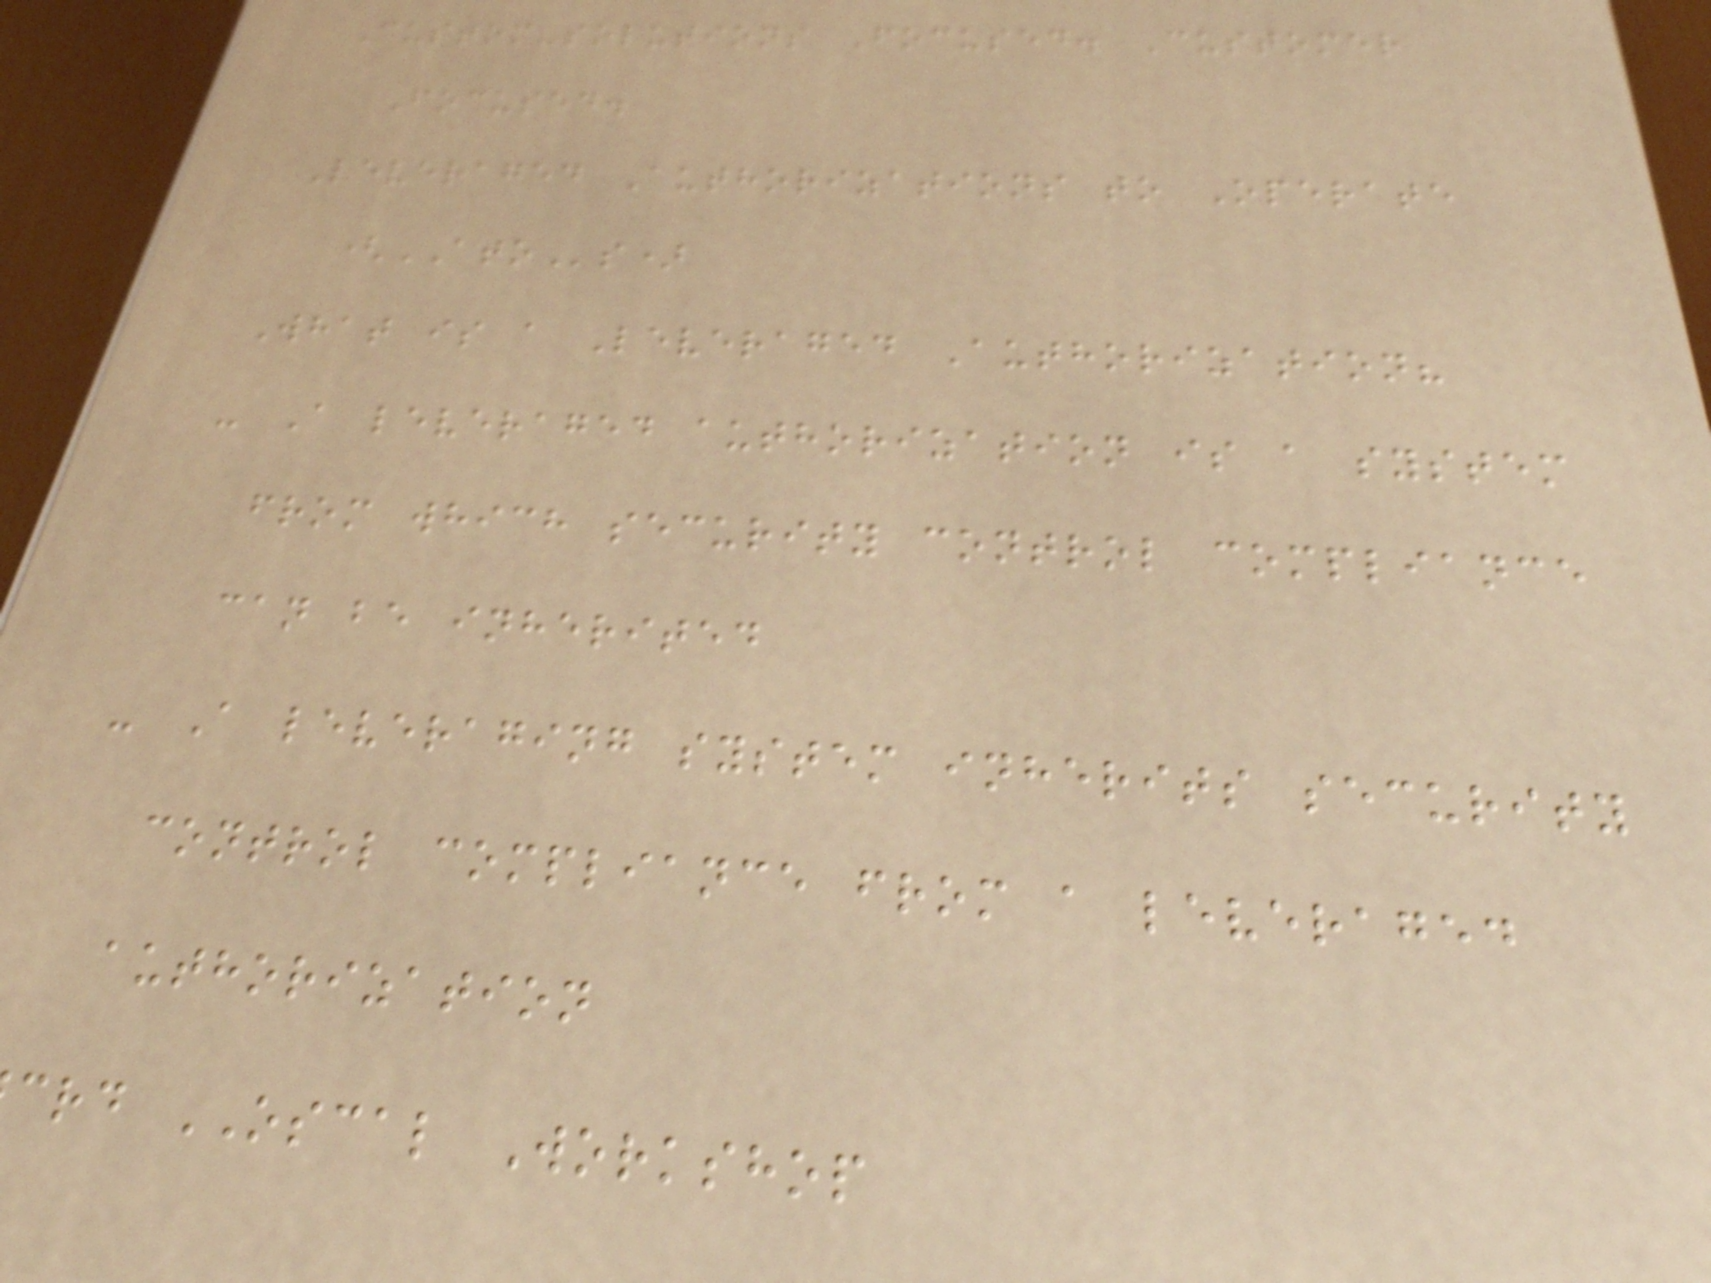Custom-solutions Focused. Customer
Focused.
Leveraged Authorizations to Operate
(ATOs)
What is a Leveraged Authorization?
- A leveraged authorization is a system
from which security control compliance
can be inherited
- A leveraging system inherits security
control compliance from a leveraged
authorization
crd OSCAL Workshop
